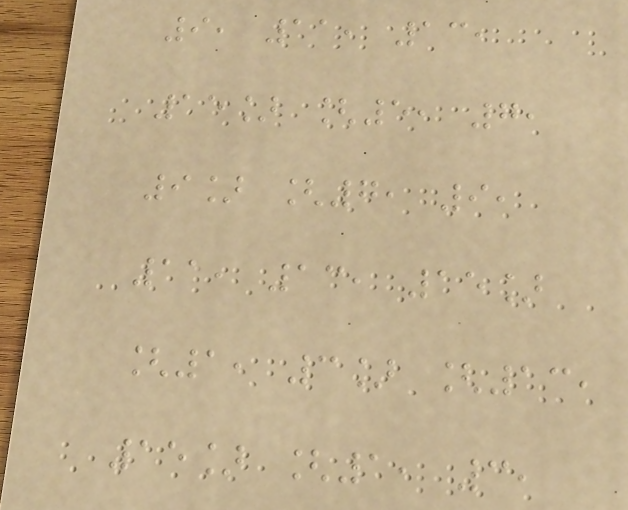9, 11, 13,
15] [5, 7,
9] [7, 9,
11, 13, 15]
[1, 3] [13,
15] [1, 3,
